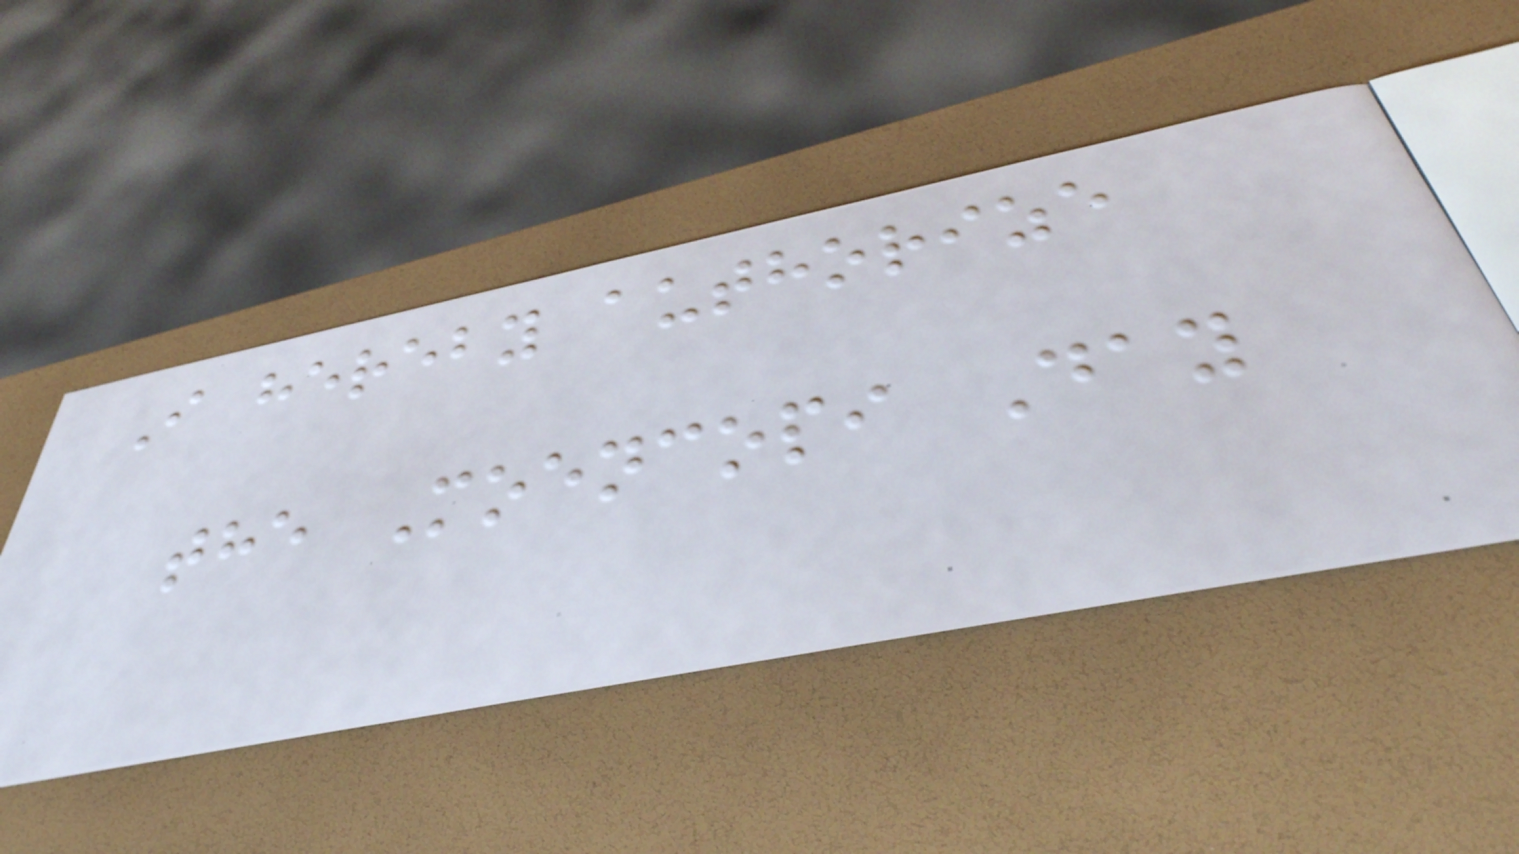I hereby authorize
the Moencopi Day
